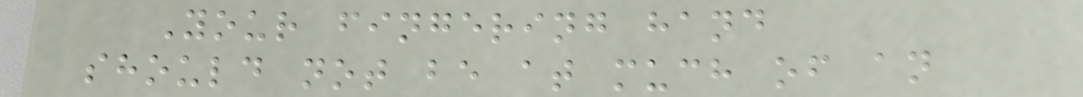Your fingering hand
should not be at much of an
